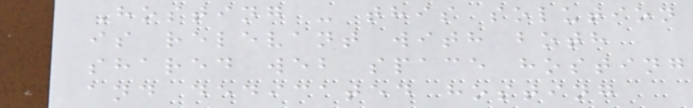Hosting - this solution
is relevant with both
shared web space hosting
and dedicated hosting
